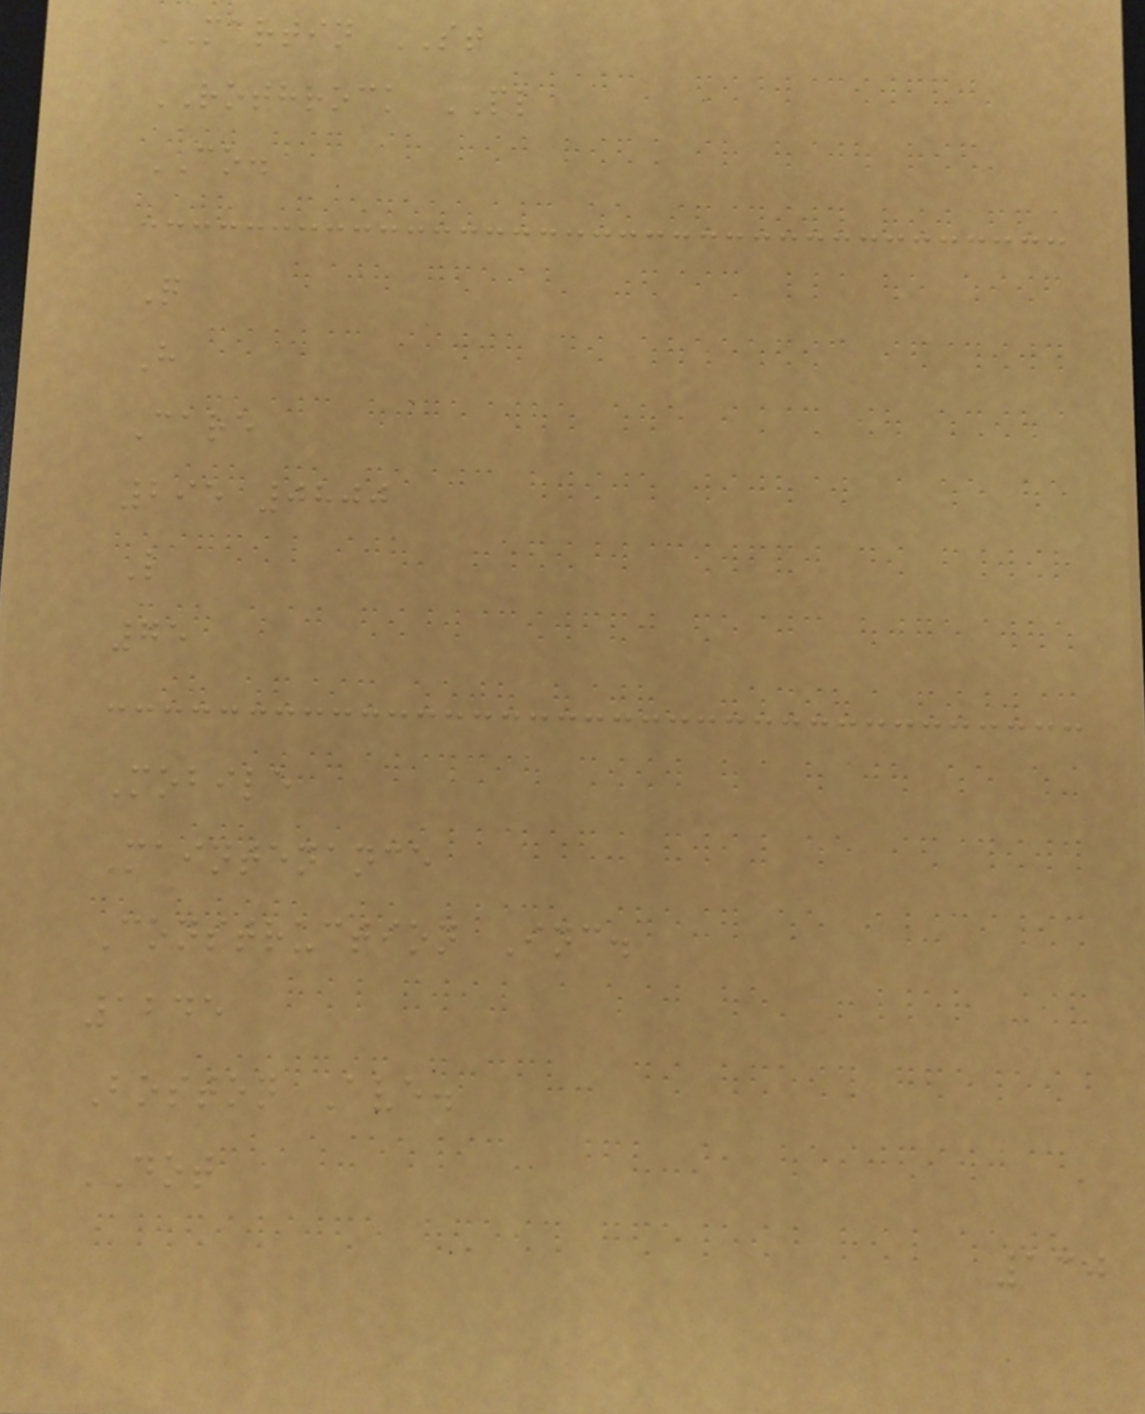MARTIN ST
ROTHROCK PL
CO.
Q
H
Care
295 0800
L
75
Mobile
Maintenance
Construction Inc.
1245
Boston Ave.
DOT
130
